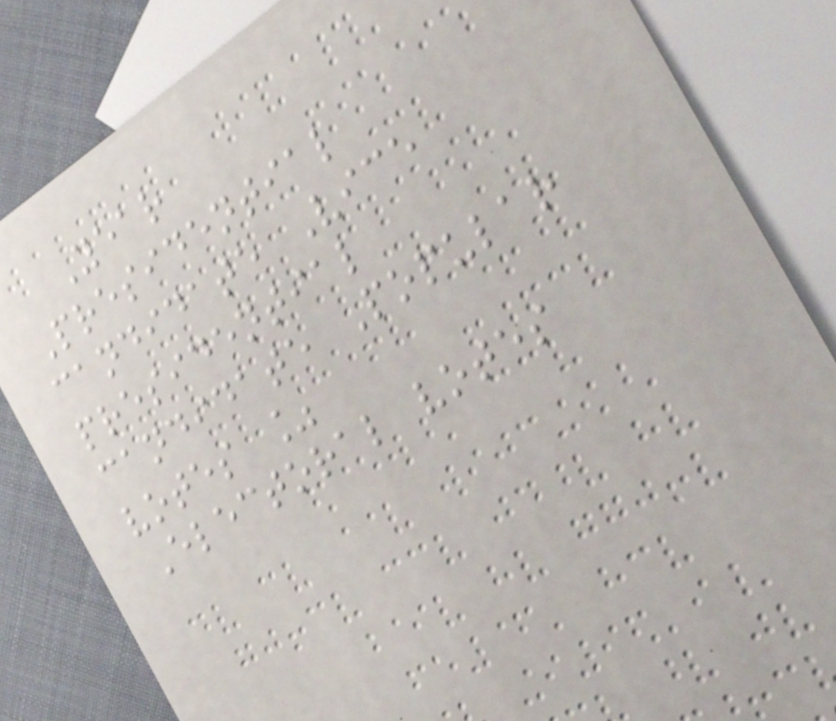Year
Presidential
candidate Vice
presidential
candidate Popular
votes %
Electoral votes
